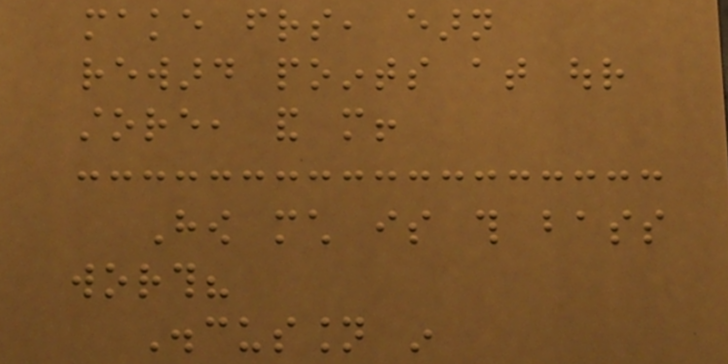make friends, earn
reward points at our
store, and more!
How much is this bass
worth?
Discussion in
